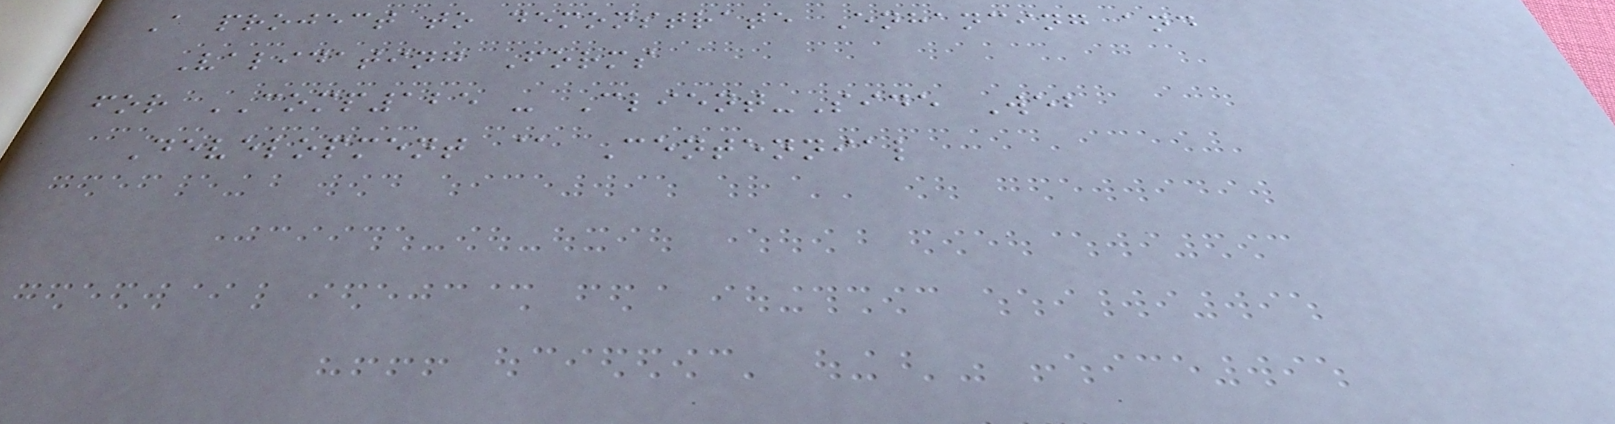A project to demonstrate Enhancing and
Validating Forms
for COMP125 - Client-Side Web
Development @ Centennial
